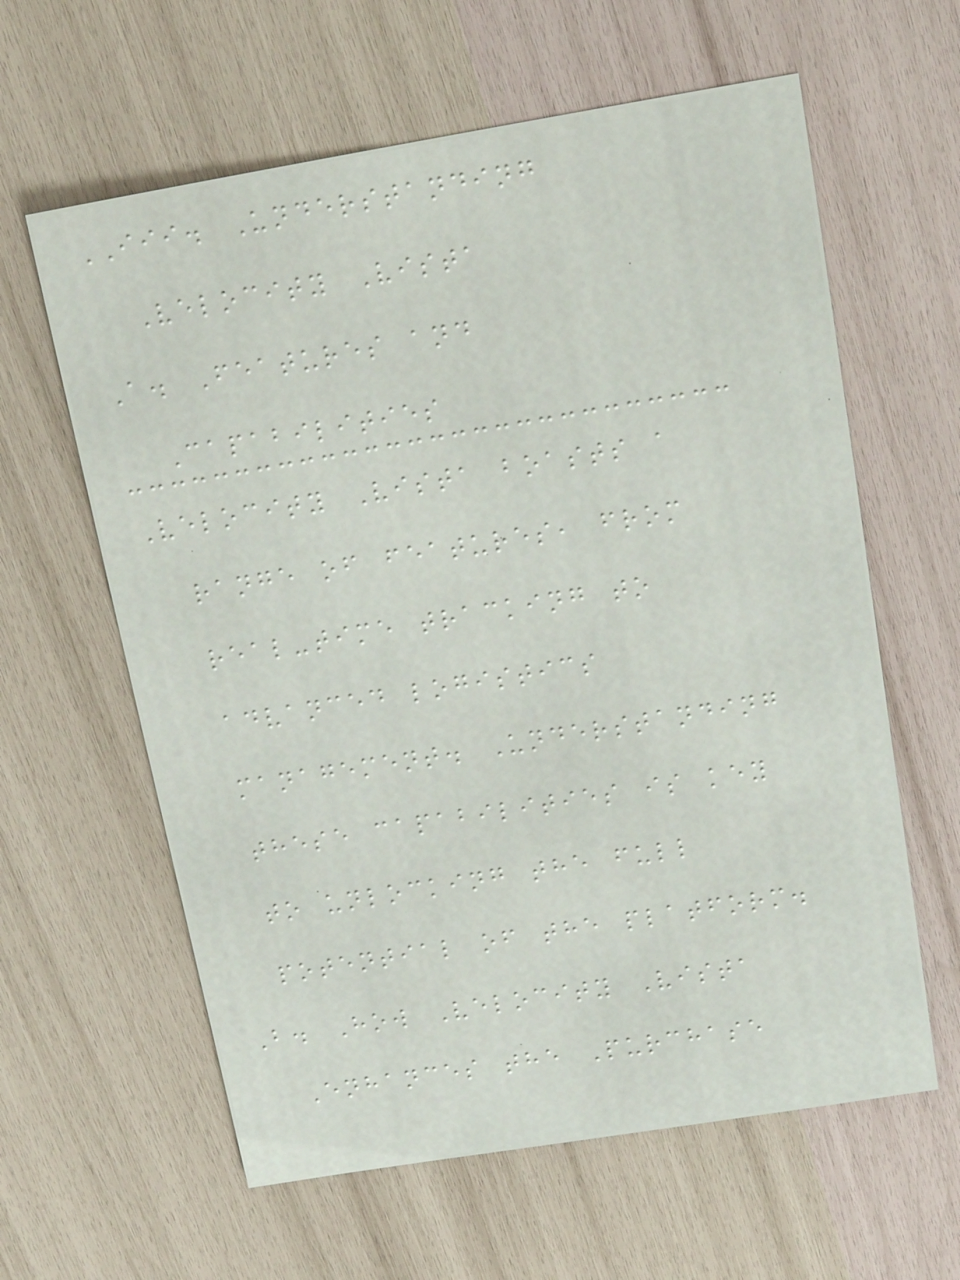III. Understanding
Velocity Vista
A. Features and
Capabilities
Velocity Vista boasts a
range of features, from
real-time tracking to
advanced logistics
management. Understanding
these capabilities is key
to unlocking the full
potential of the platform.
B. How Velocity Vista
Enhances the Purchase
